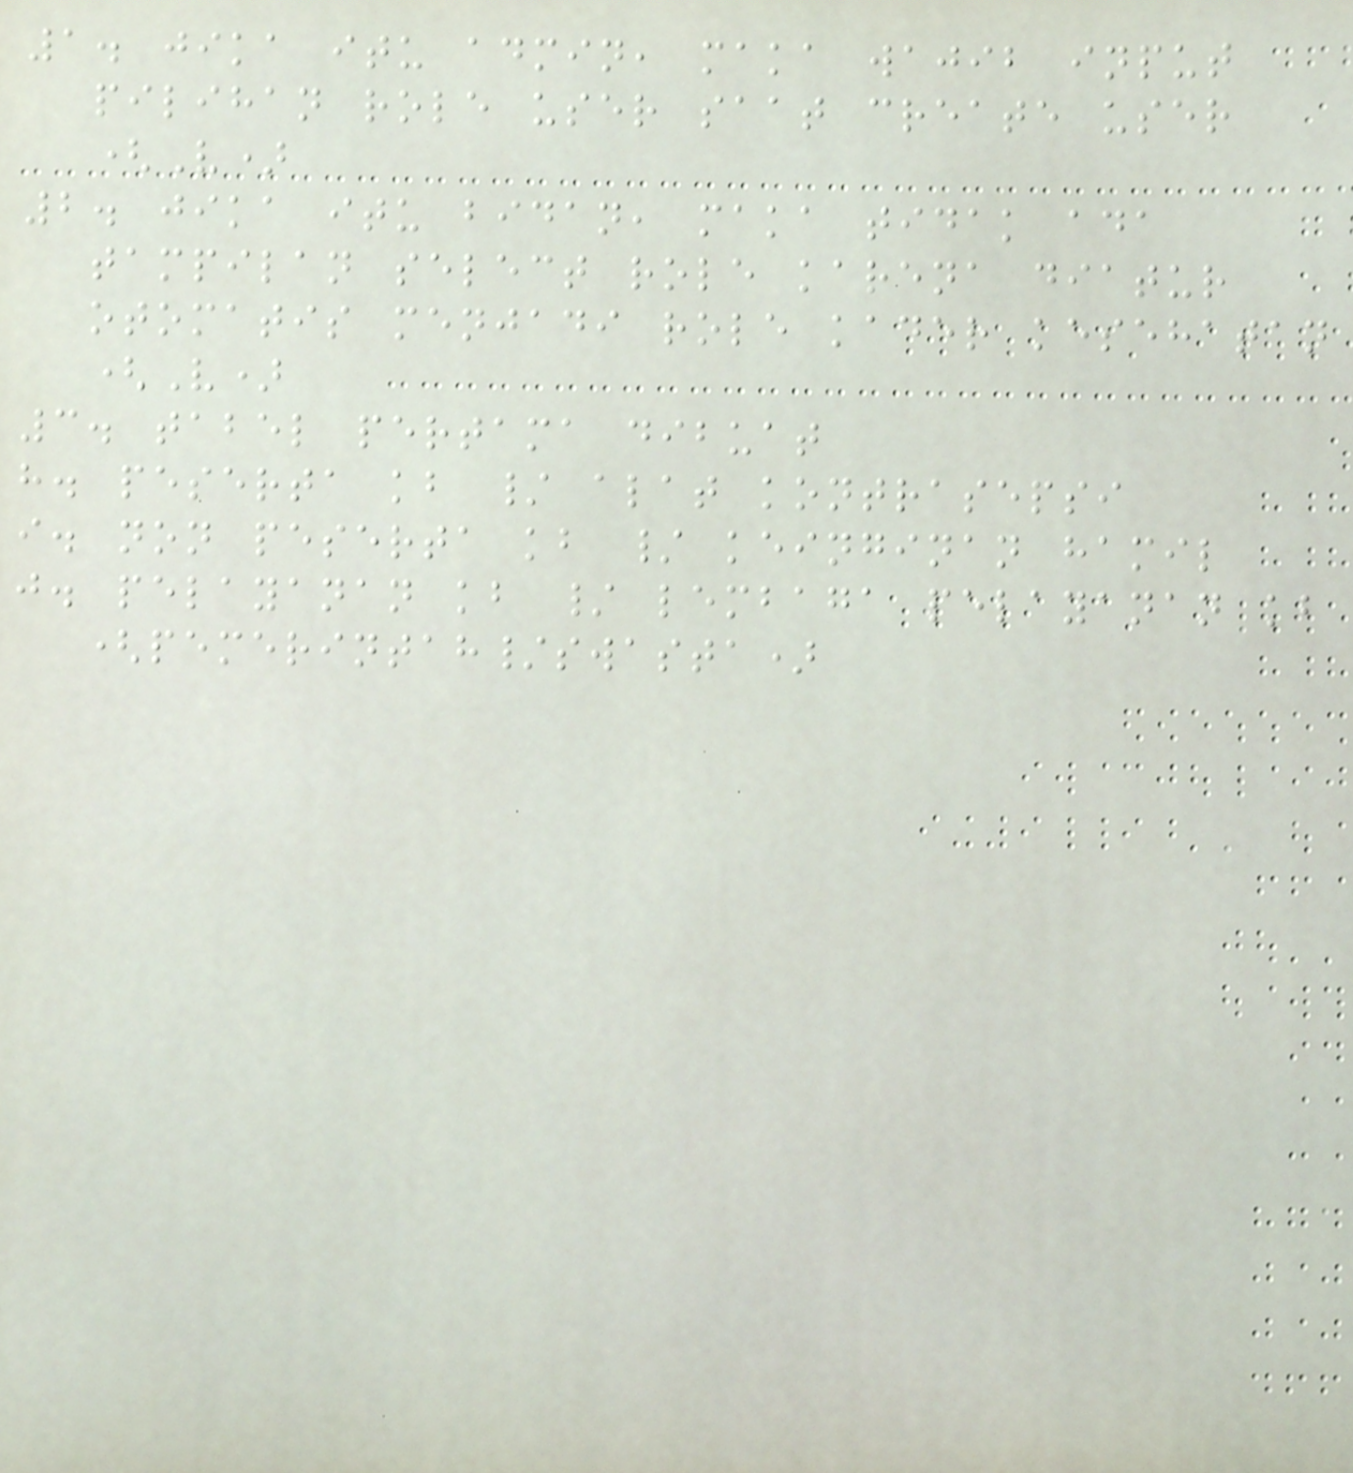1. jika itu admin, maka wajib input
pilihan role user saat create user
(V)
2. jika itu bidan, maka tidak ada
tampilan select role karena diatur
otomatis menjadi role kader kesehatan
(V)
3. tabel pertama dibuat
h. peserta kb / alat kontrasepsi
i. non peserta kb / keinginan hamil
j. pelayanan kb / lembaga pelayanan kb
(pemerintah/swasta)
